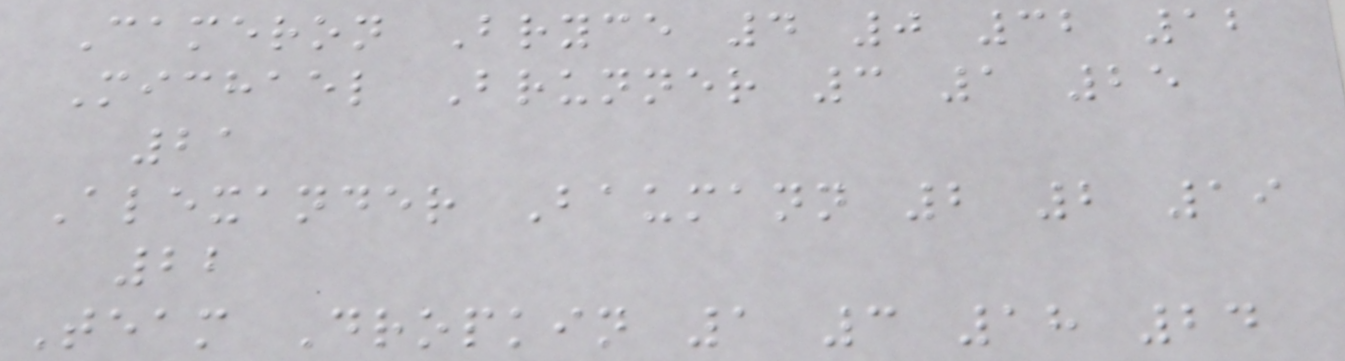Cameron Bryce 4 0 32 12
Michael Brunner 3 1 25
21
Alexander Baumann 2 2 19
22
Team Dropkin 1 3 18 24
